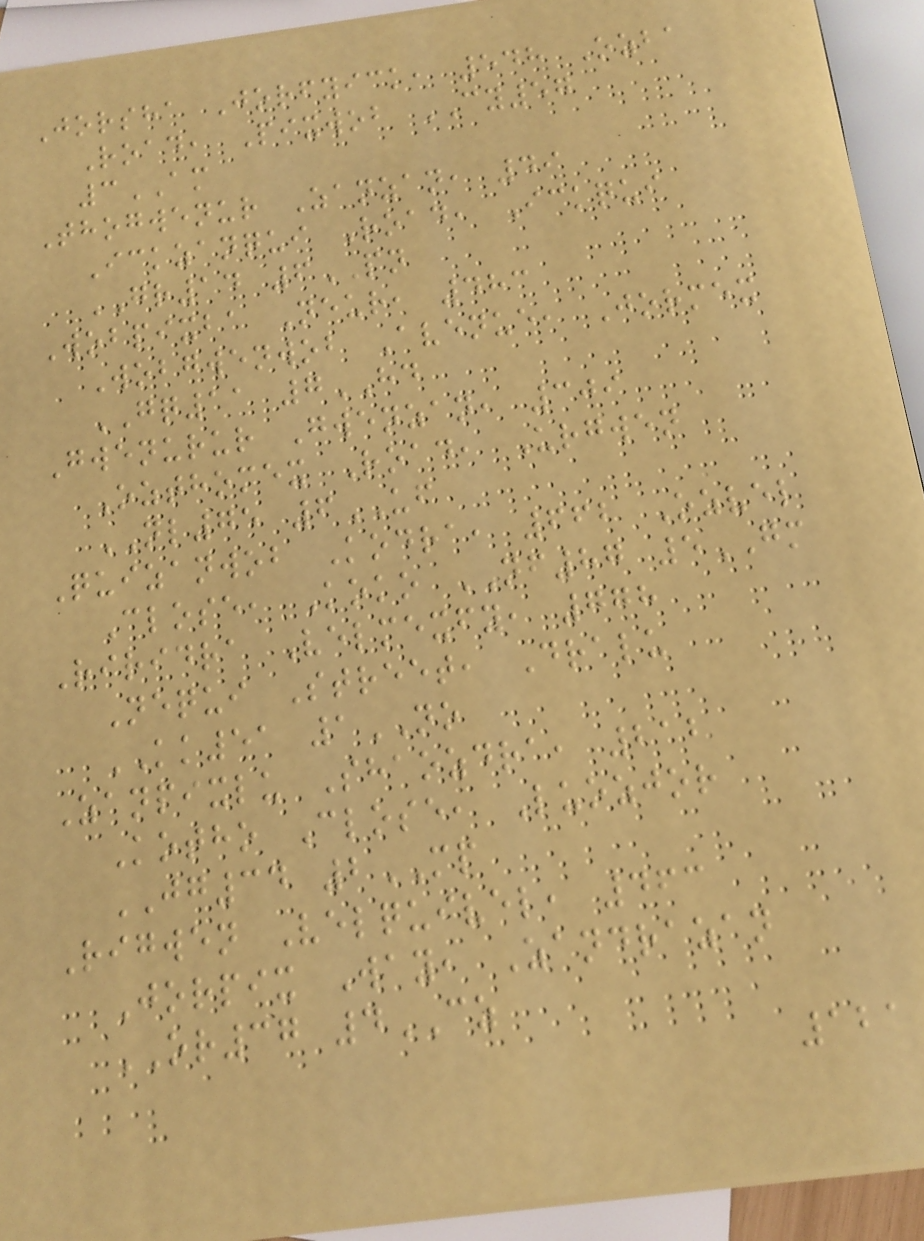Jorsha Jorfyick, 548 Ozba
Road, Pixwob CY57
3AM
Thogwenur Zanzan, 49
Ickzanqui Road, Ickqui
GR14 6PN
Wobpixba Neur, 483
Wobgwenwob Avenue, Jormex
GQ11 7HD
Gwenurur Gwenzan, 309
Ozthomex Road, Urgwen
NL75 6UF
Quizanwob Kodra, 662 Ozvel
Close, Koko NF87 5GM
Riridra Velmexfy, 778
Nequi Street, Dralu
KK51 1NO
Zanpixlu Shaozdra, 212
Kotho Close, Luozjor
JG34 2MP
Rigwen Velquivel, 463
Jorpix Way, Zandrazan
OR37 4CZ
121
